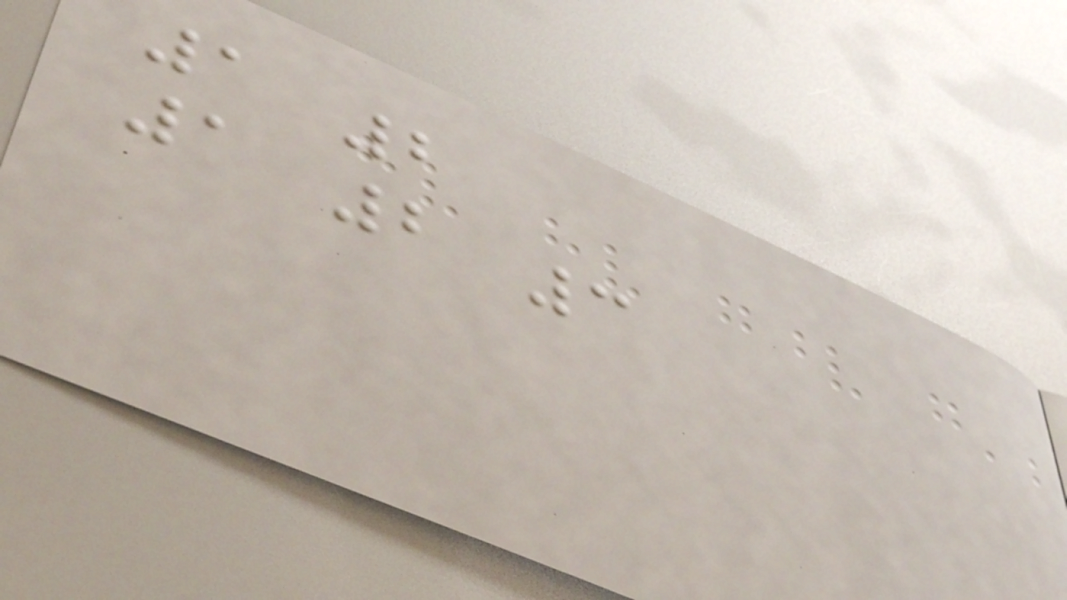1 2
1 2 3
